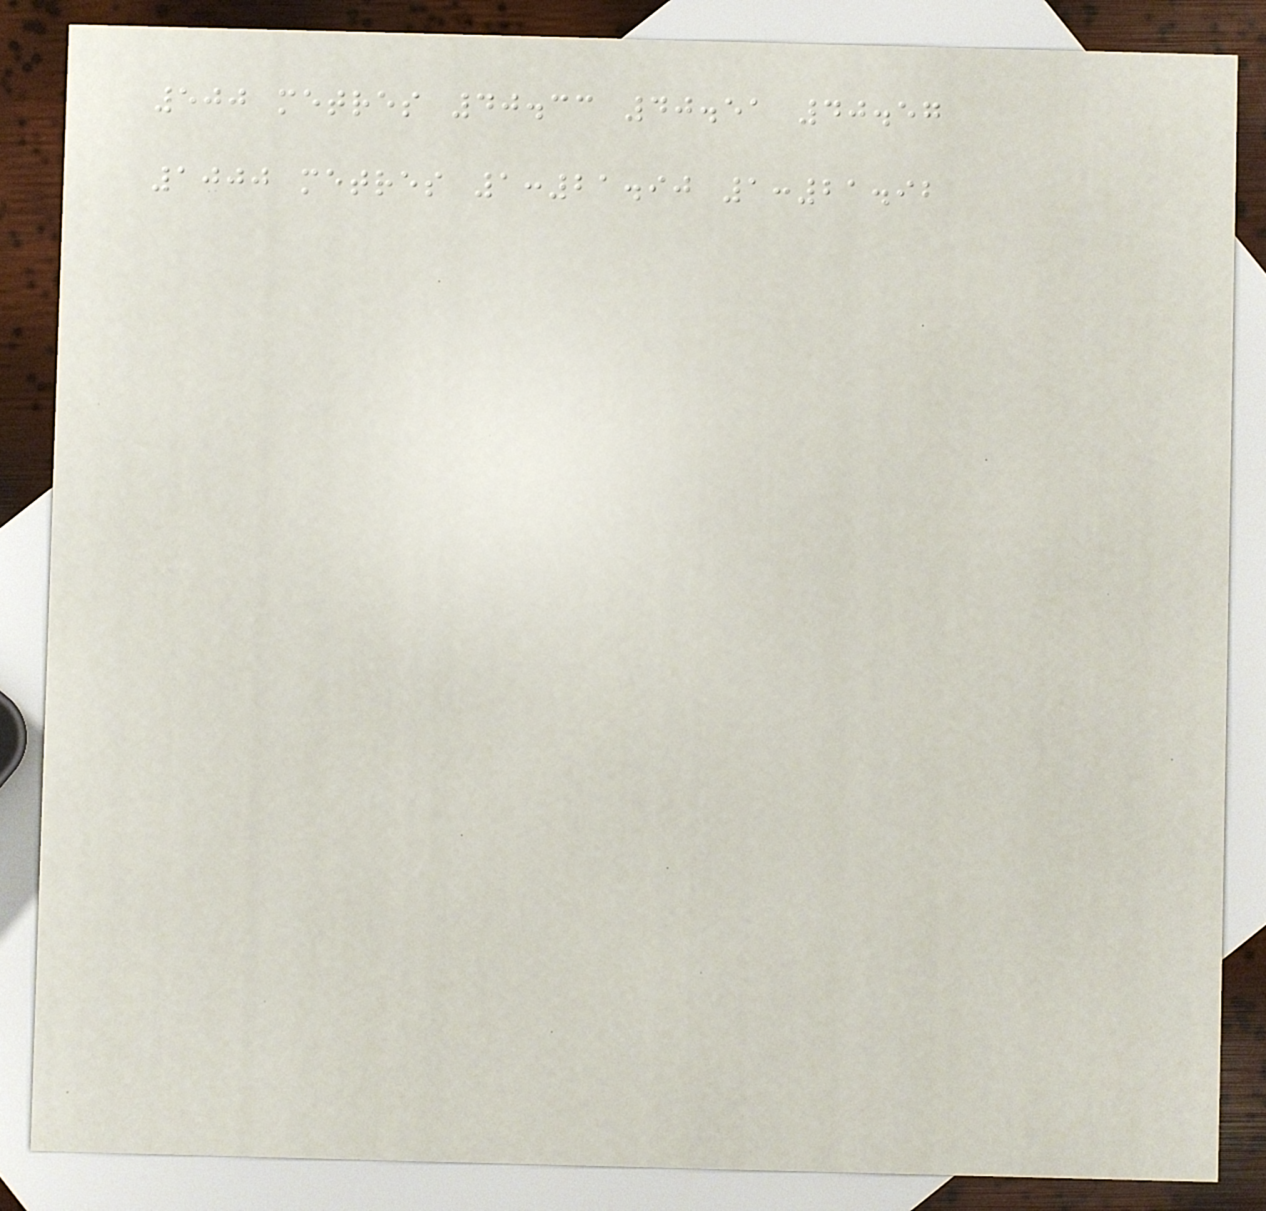500 metres 40.33 40.51 40.57
1000 metres 1:21.90 1:21.92
